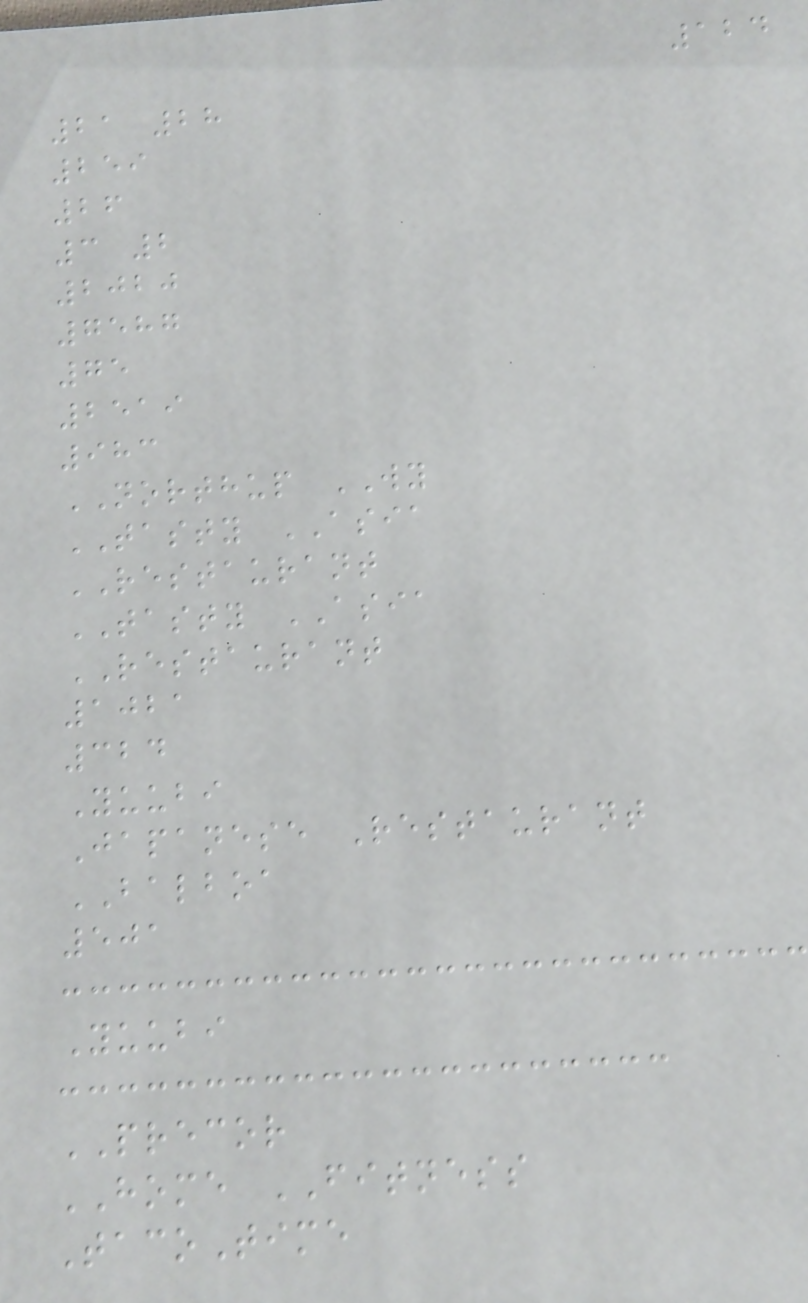124
21 28
259
26
3 2
2020
7587
75
2519
983
NORTHUP WY
TASTY ASIA
RESTAURANT
TASTY ASIA
RESTAURANT
1021
324
Yuubi
Japanese Restaurant
BALBOA
501
Yuubi
PRECOR
HOME FITNESS
TacoTime
